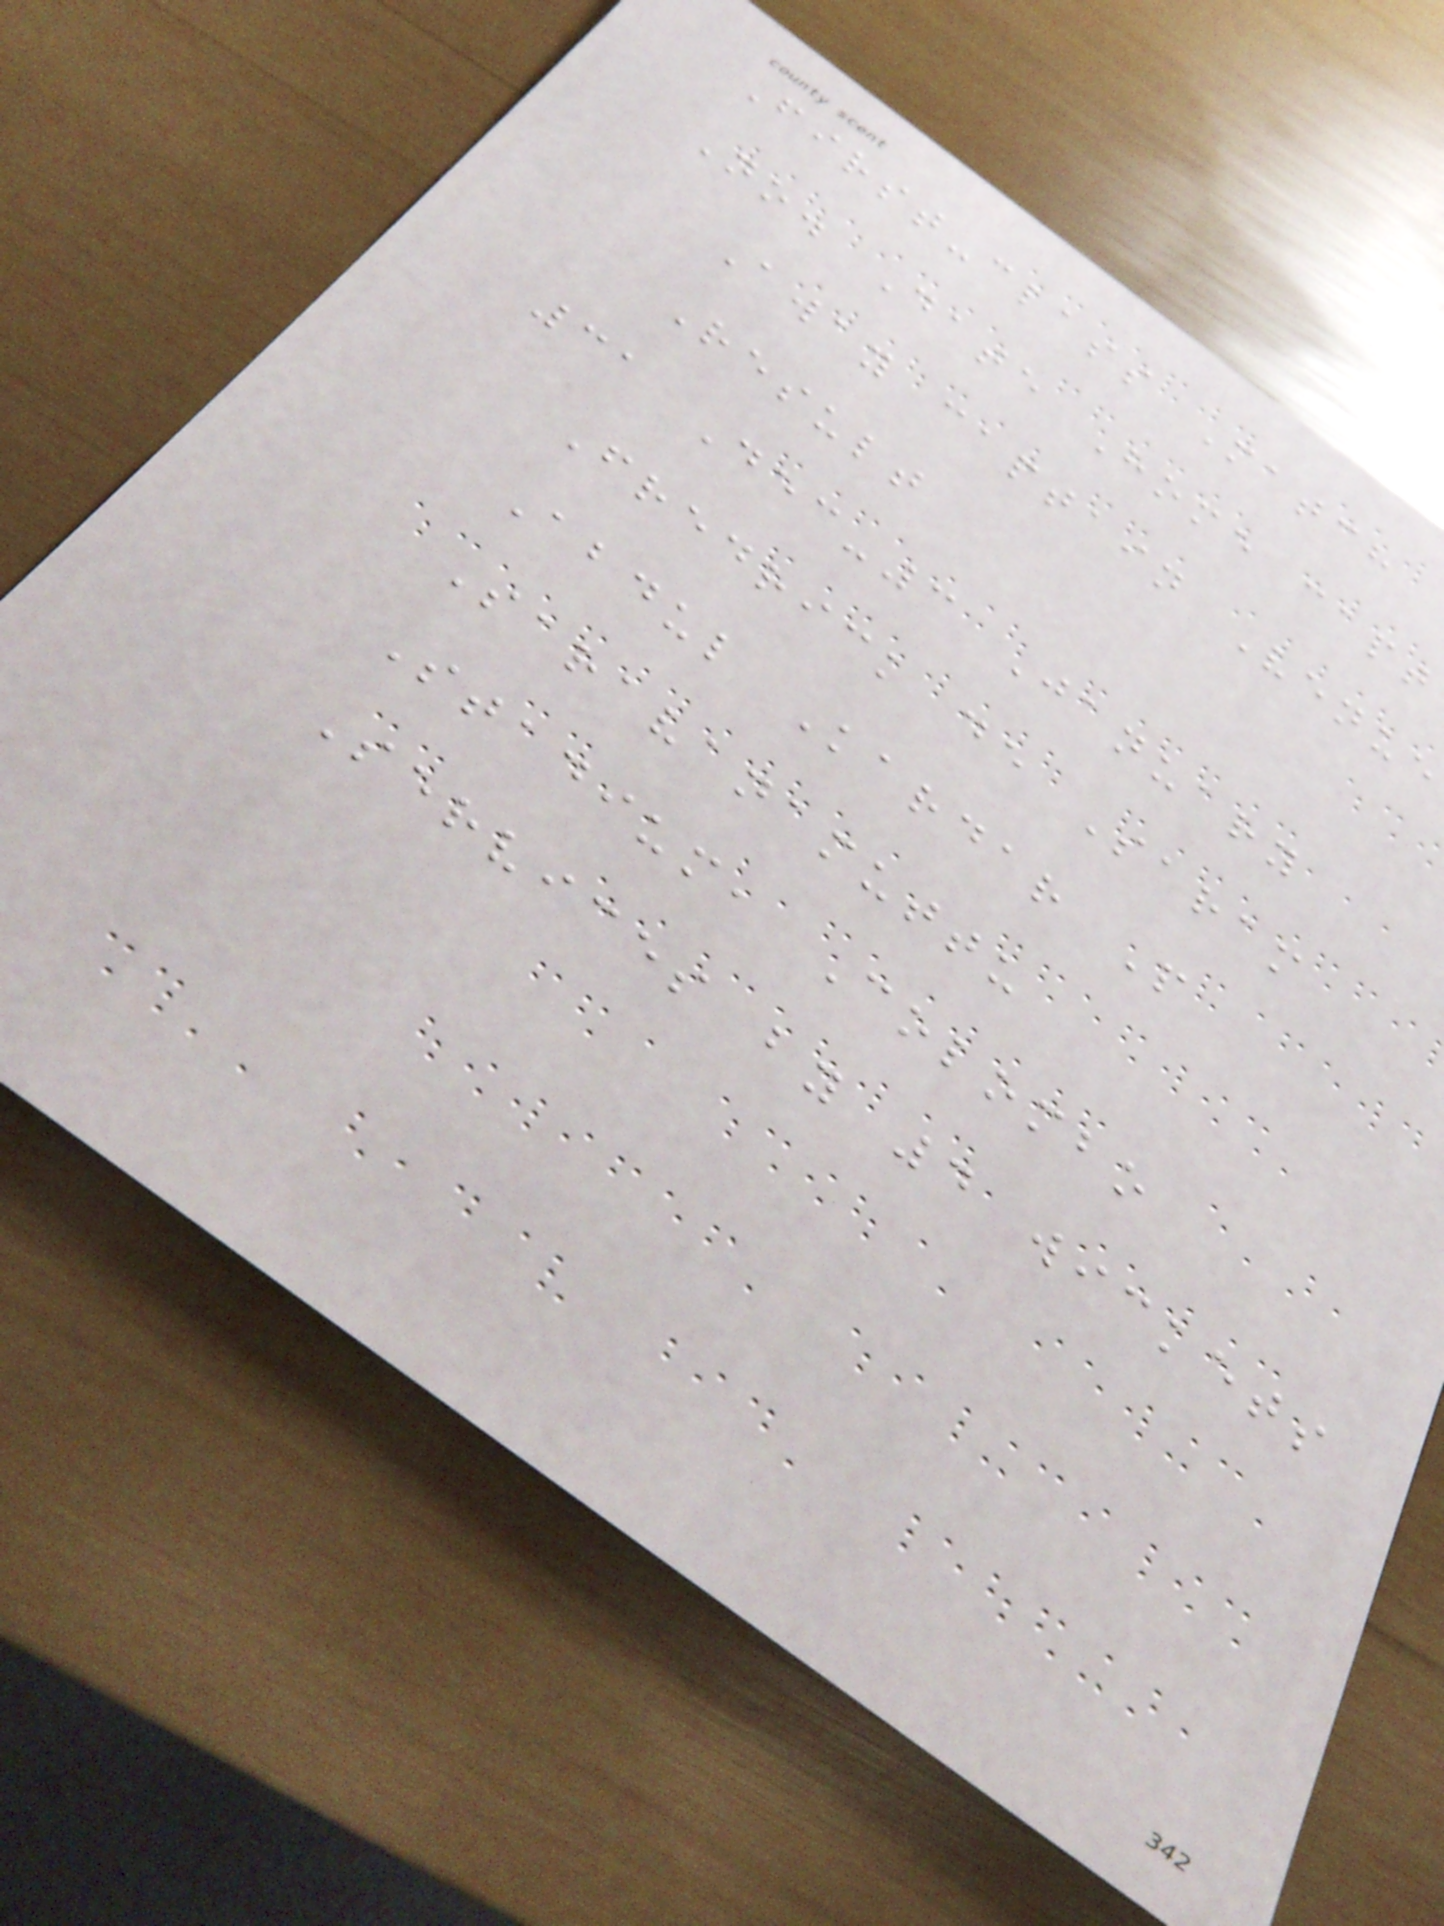First-class Match
No. Date Home capt
Away captain Venue
Result
31 Dec-3 January
Fredrick de Saram
Abdul Kardar P
Saravanamuttu
Stadium, Colombo
Services by 4 wickets
